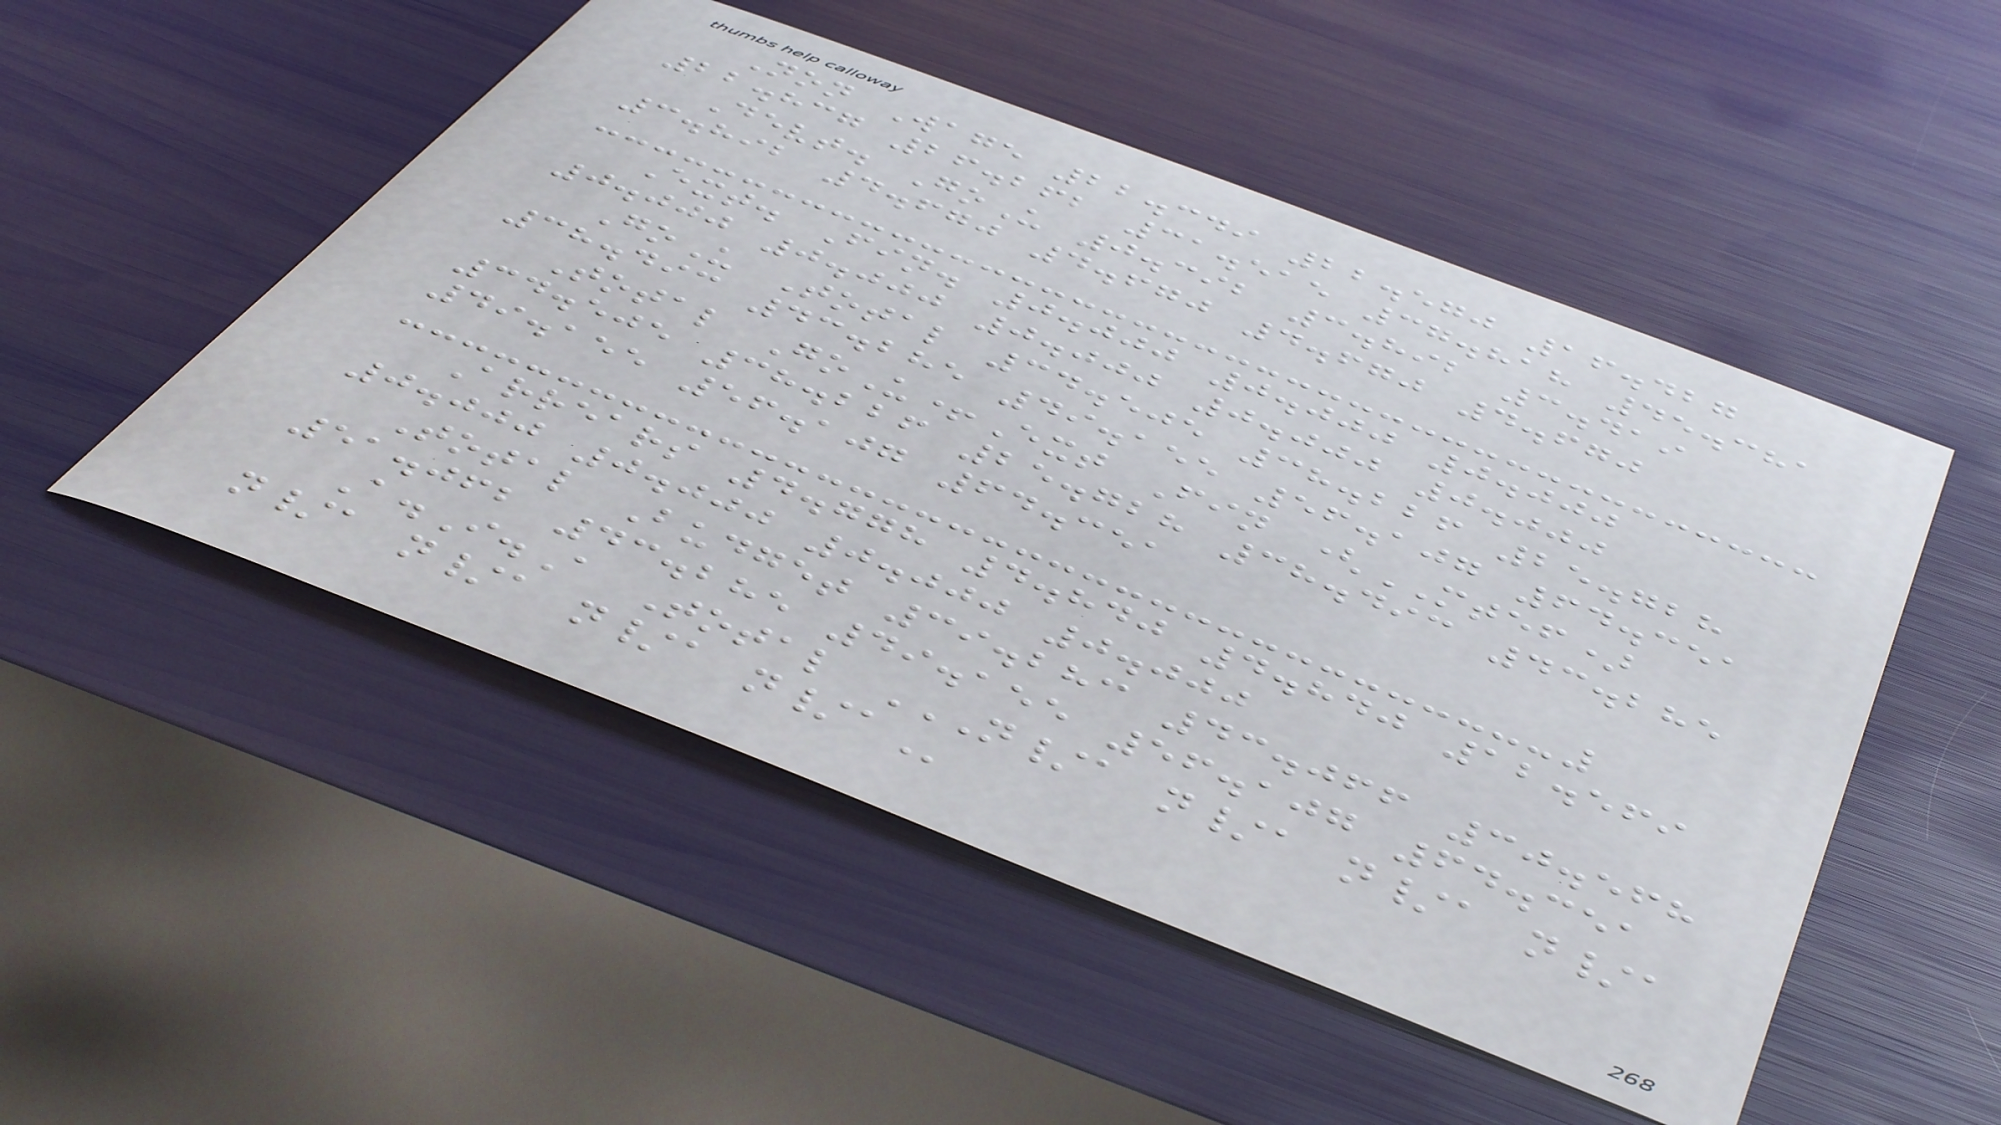Non Wage 22.349 22.570 16.427
22.837 26.262 31.515 37.818 45.381
Devt. GoU 0.392 3.892 3.419
3.892 4.670 4.670 4.670 4.670
Ext. Fin. 0.000 0.000 0.000
0.000 0.000 0.000 0.000 0.000
GoU Total 34.505 38.226 25.728
38.493 43.285 49.155 56.107 64.351
Total GoU+Ext Fin (MTEF)
34.505 38.226 25.728 38.493 43.285
49.155 56.107 64.351
Arrears 4.778 4.840 4.840 12.569
0.000 0.000 0.000 0.000
Total Budget 39.283 43.066 30.568
51.062 43.285 49.155 56.107 64.351
A.I.A Total N/A N/A N/A N/A
N/A N/A N/A N/A
